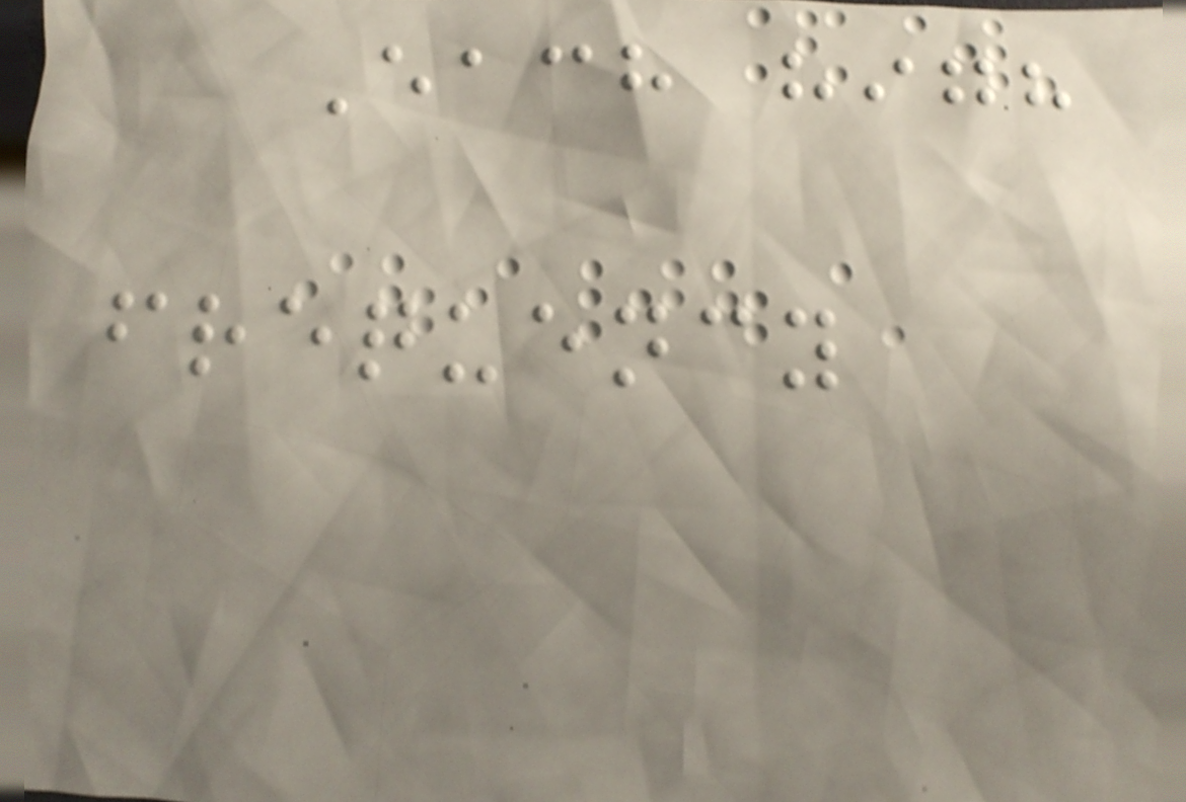Each high
frequency
